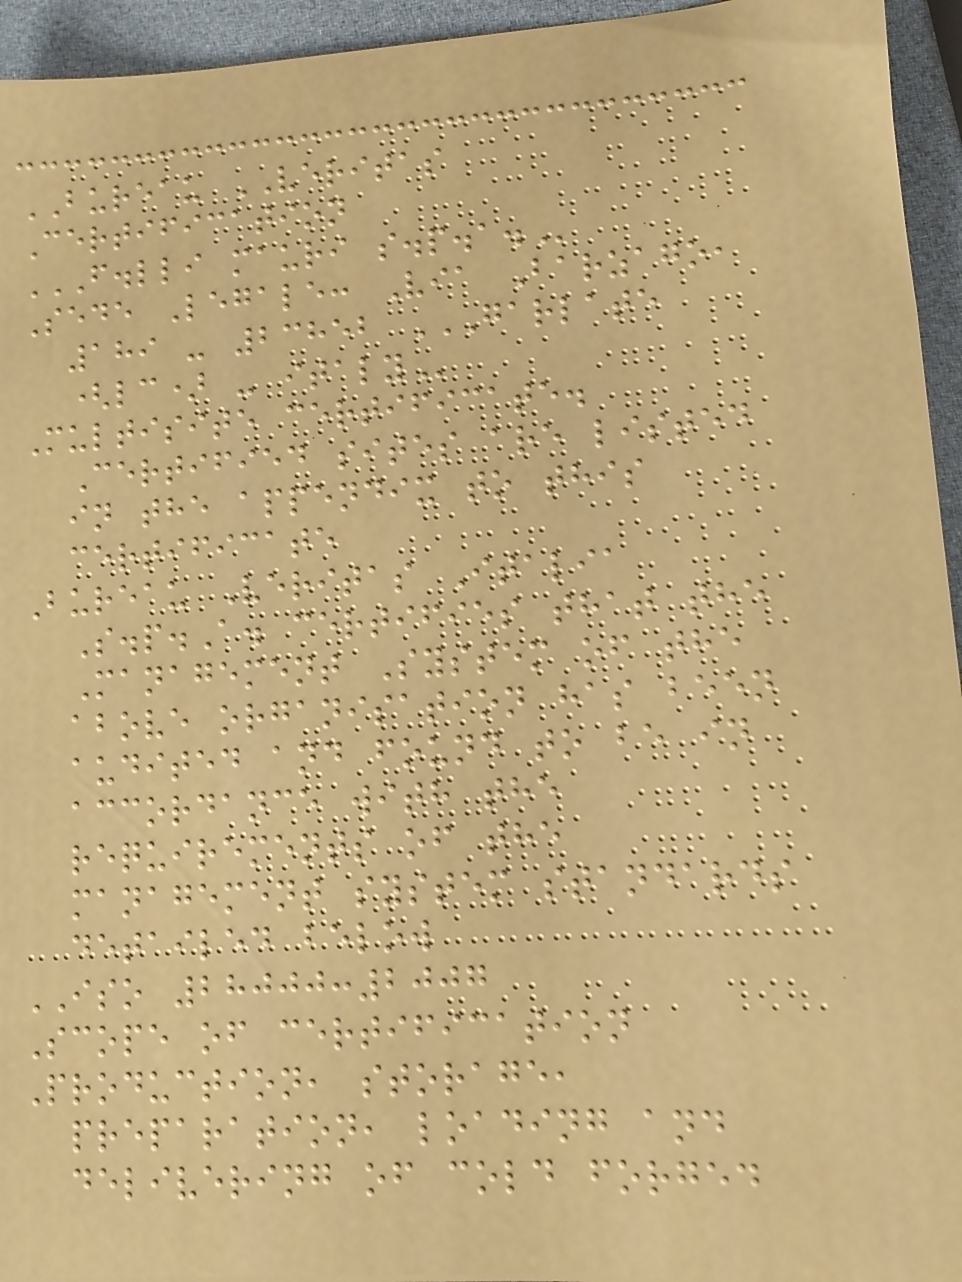BUREAU VERITAS
Certification
F.LLI MAURI S.P.A.
Sede Legale: Via Barzago,
189 - 23852 GARLATE
(LC) - ITALY
Multisite certificate.
Certified sites are listed
in the appendix to this
certificate
Bureau Veritas Italia
S.p.A. certifies that the
Management System of the
above organisation has been
audited and found to be in
accordance with the
requirements of the
management system standards
detailed below
ISO 28000:2007
Scope of certification
Production, storage,
preparation, loading and
delivering of cold forged
